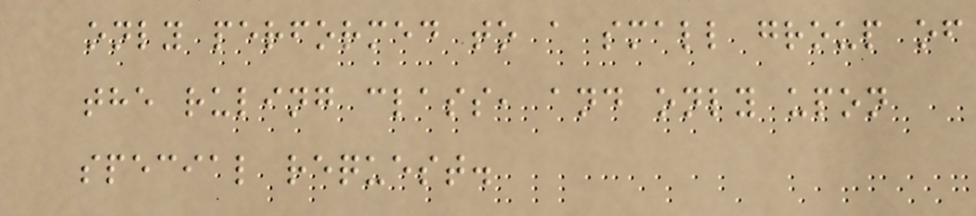only performed to a small group of
the ruling class, and only upon
special request.
